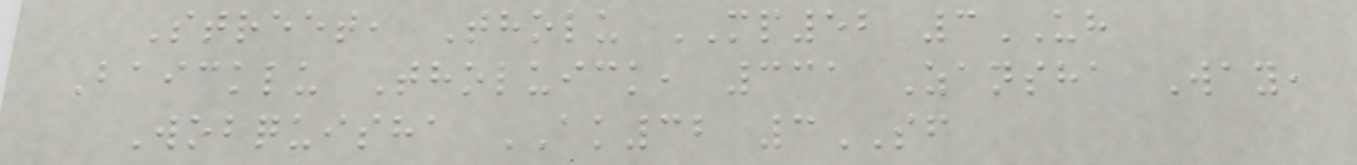Street, Tholu MP52 3UH
Baicklu Tholuick, 331 Zansha Way,
Wobquisha AK32 3SF
